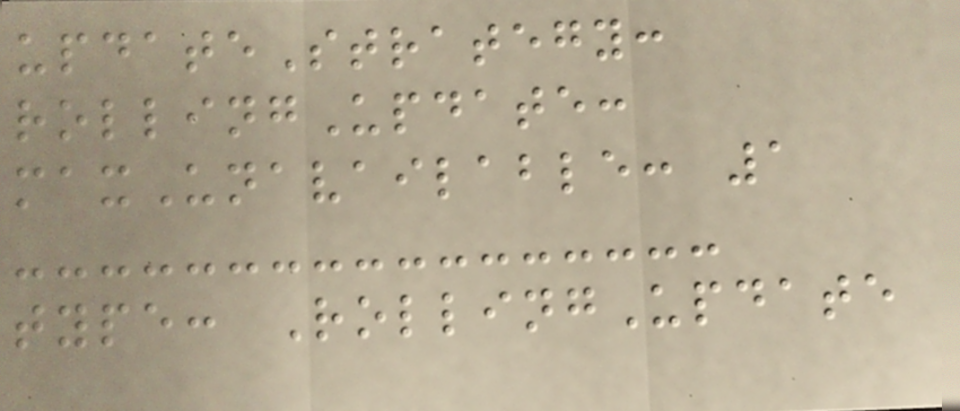updateStrategy:
rollingUpdate:
maxUnavailable: 1
type: RollingUpdate
